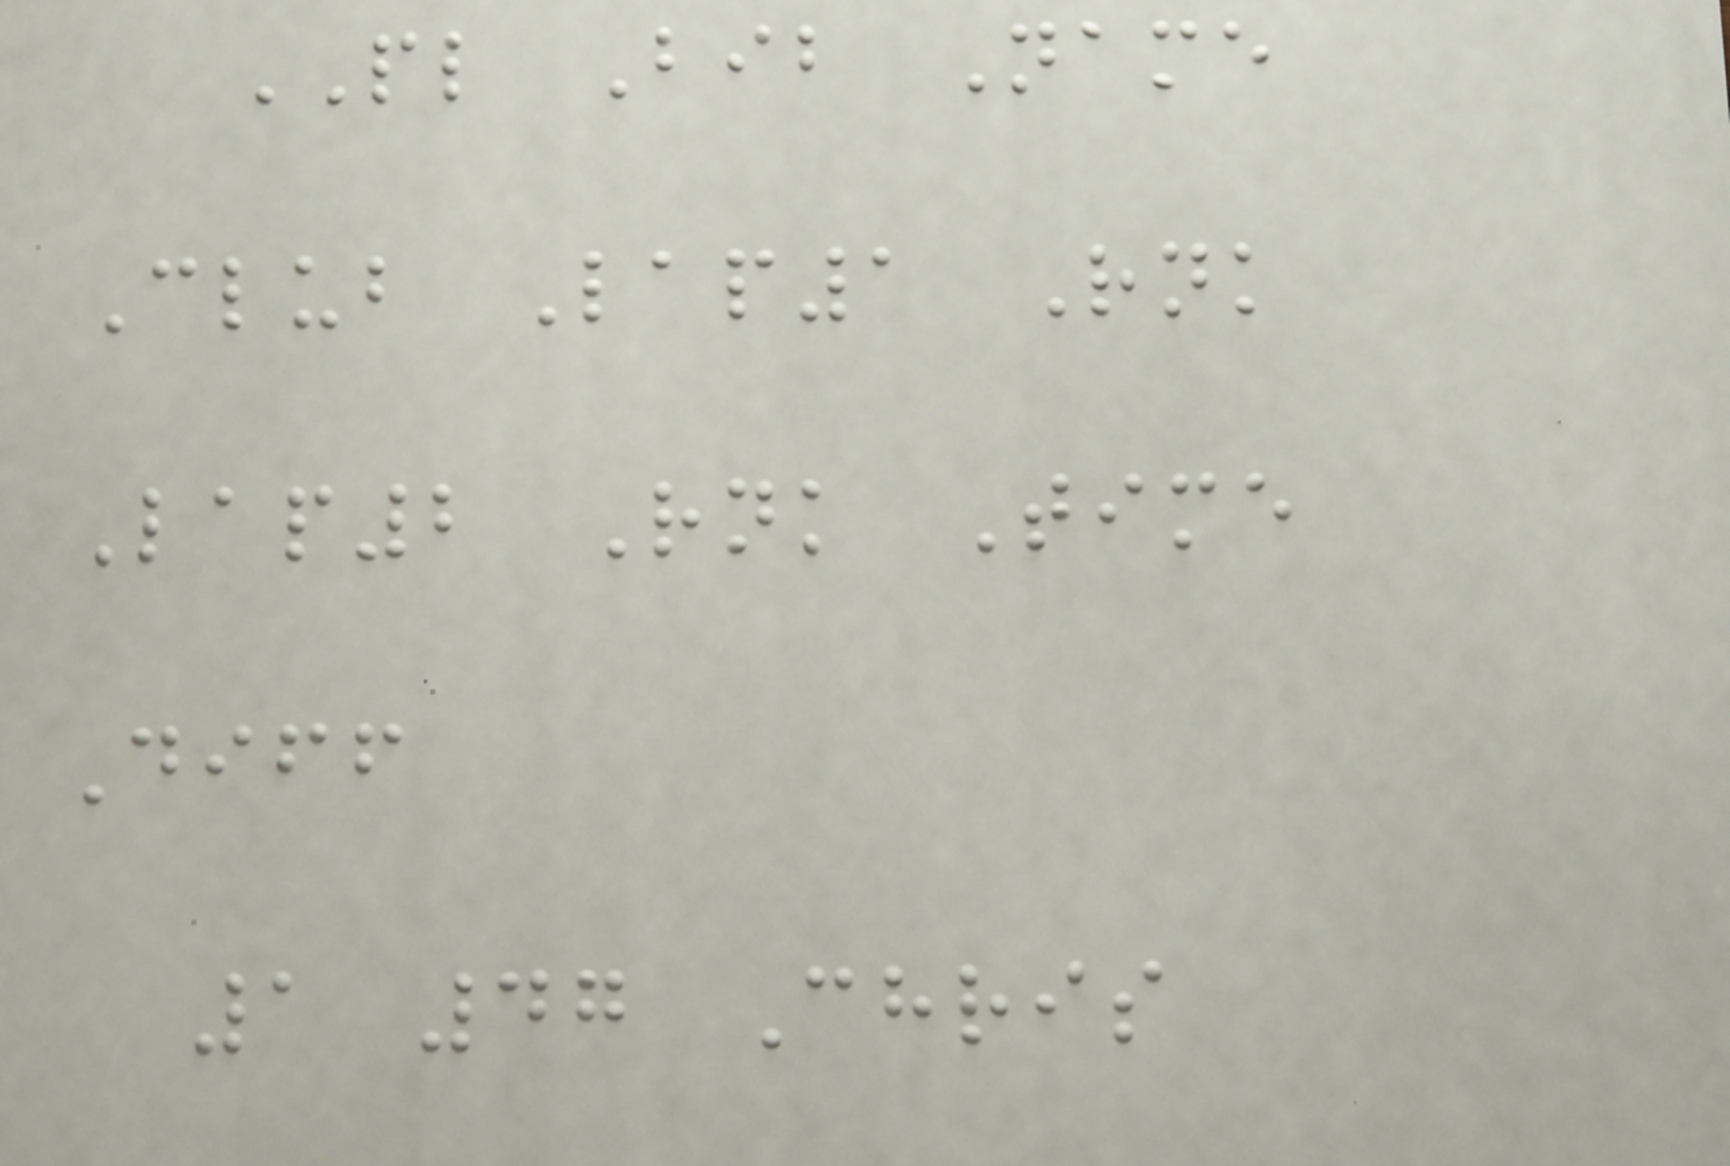PL Bib Name
Club Lap1 Rnk
Lap2 Rnk Time
Diff
1 47 Chris
